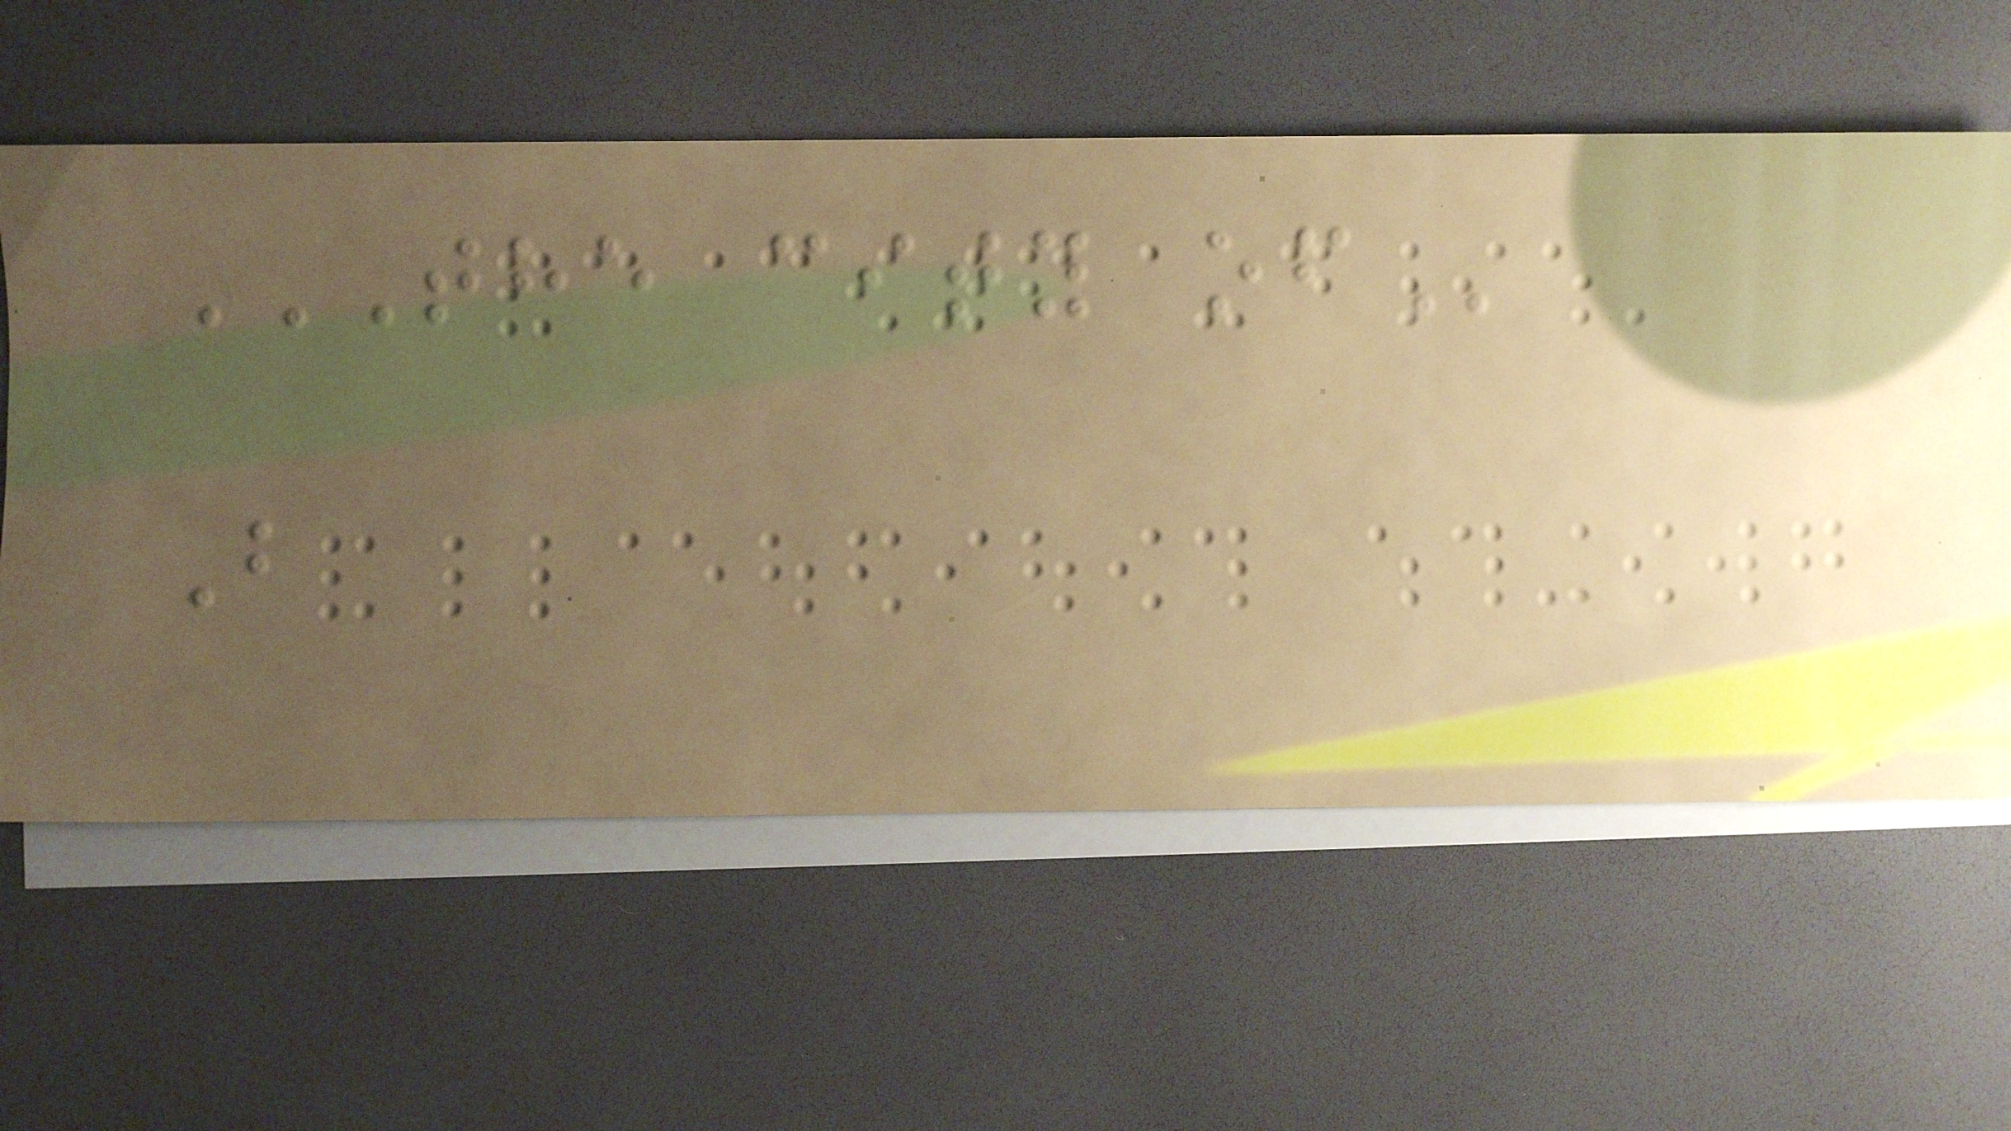THE CITY OF
B
